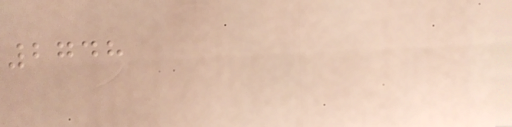2748
